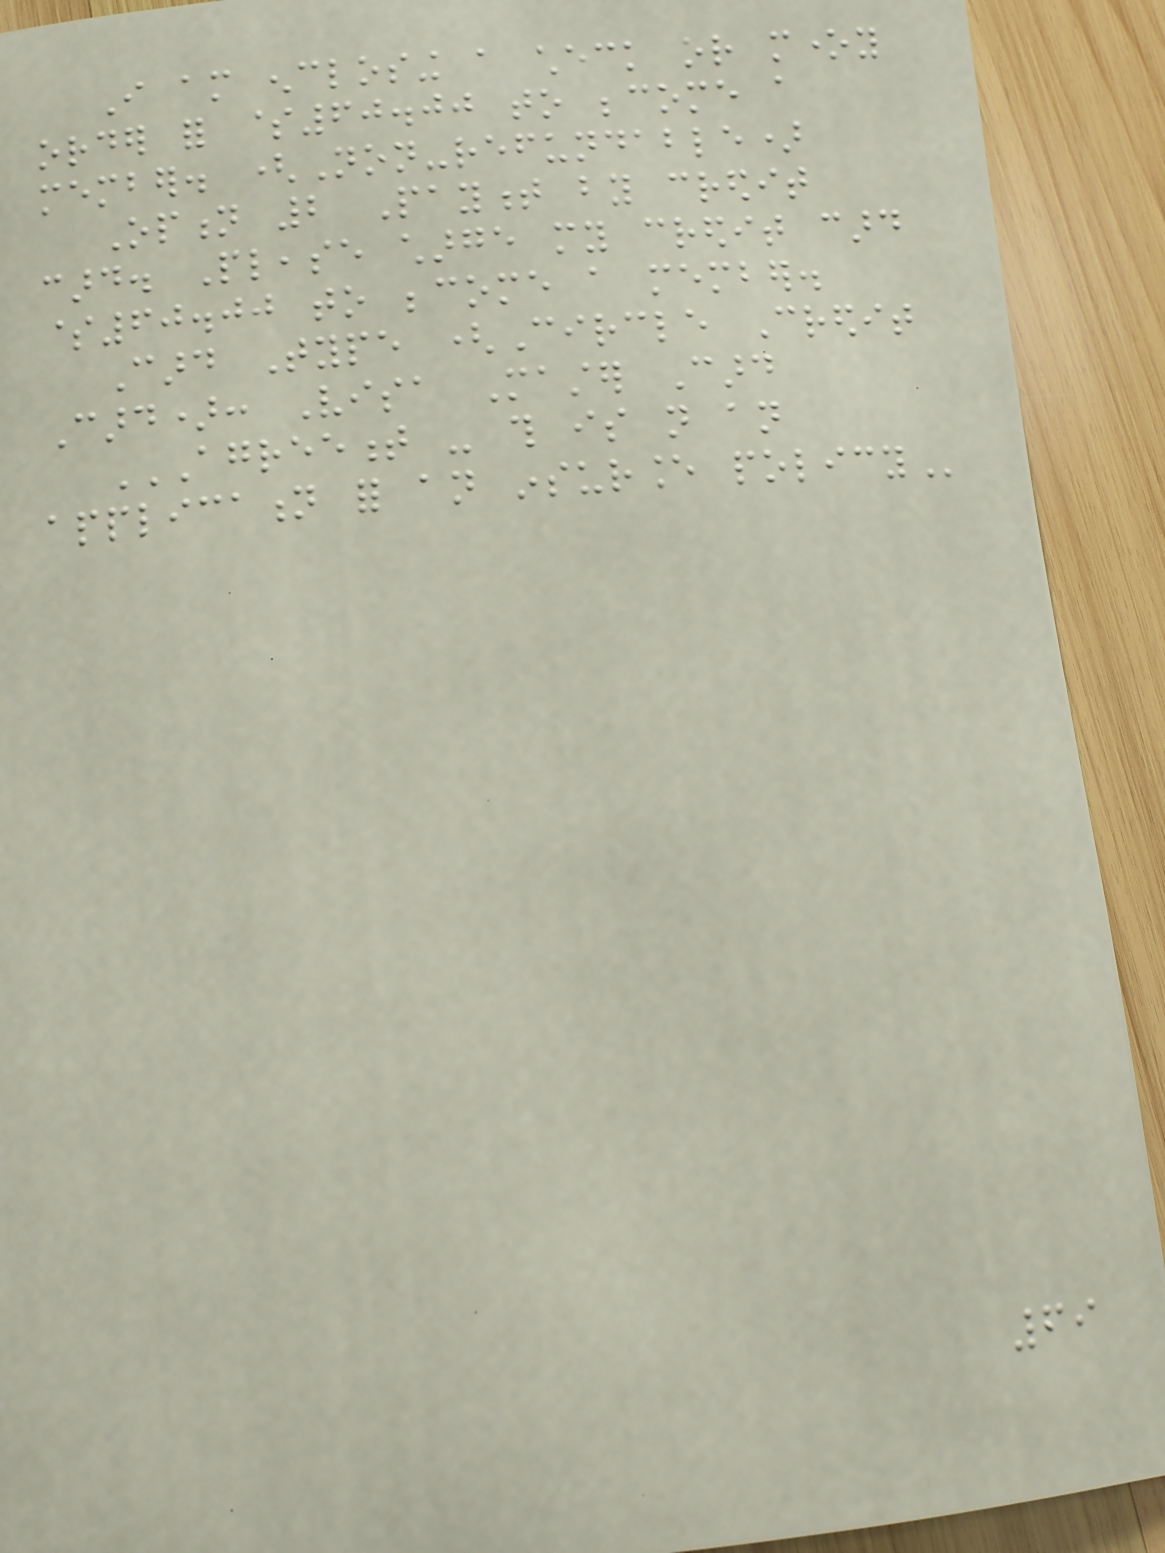I am enclosing a check or money
order for $60.00 to become a
member. (Non-refundable)
Option 2 Payment by credit
card. Please charge my credit card
$60.00 to become a member.
Card Type (Circle Credit
Card): Visa Master Card
AGREEMENT - THIS IS NOT AN
APPLICATION FOR AN INSURANCE POLICY
69
